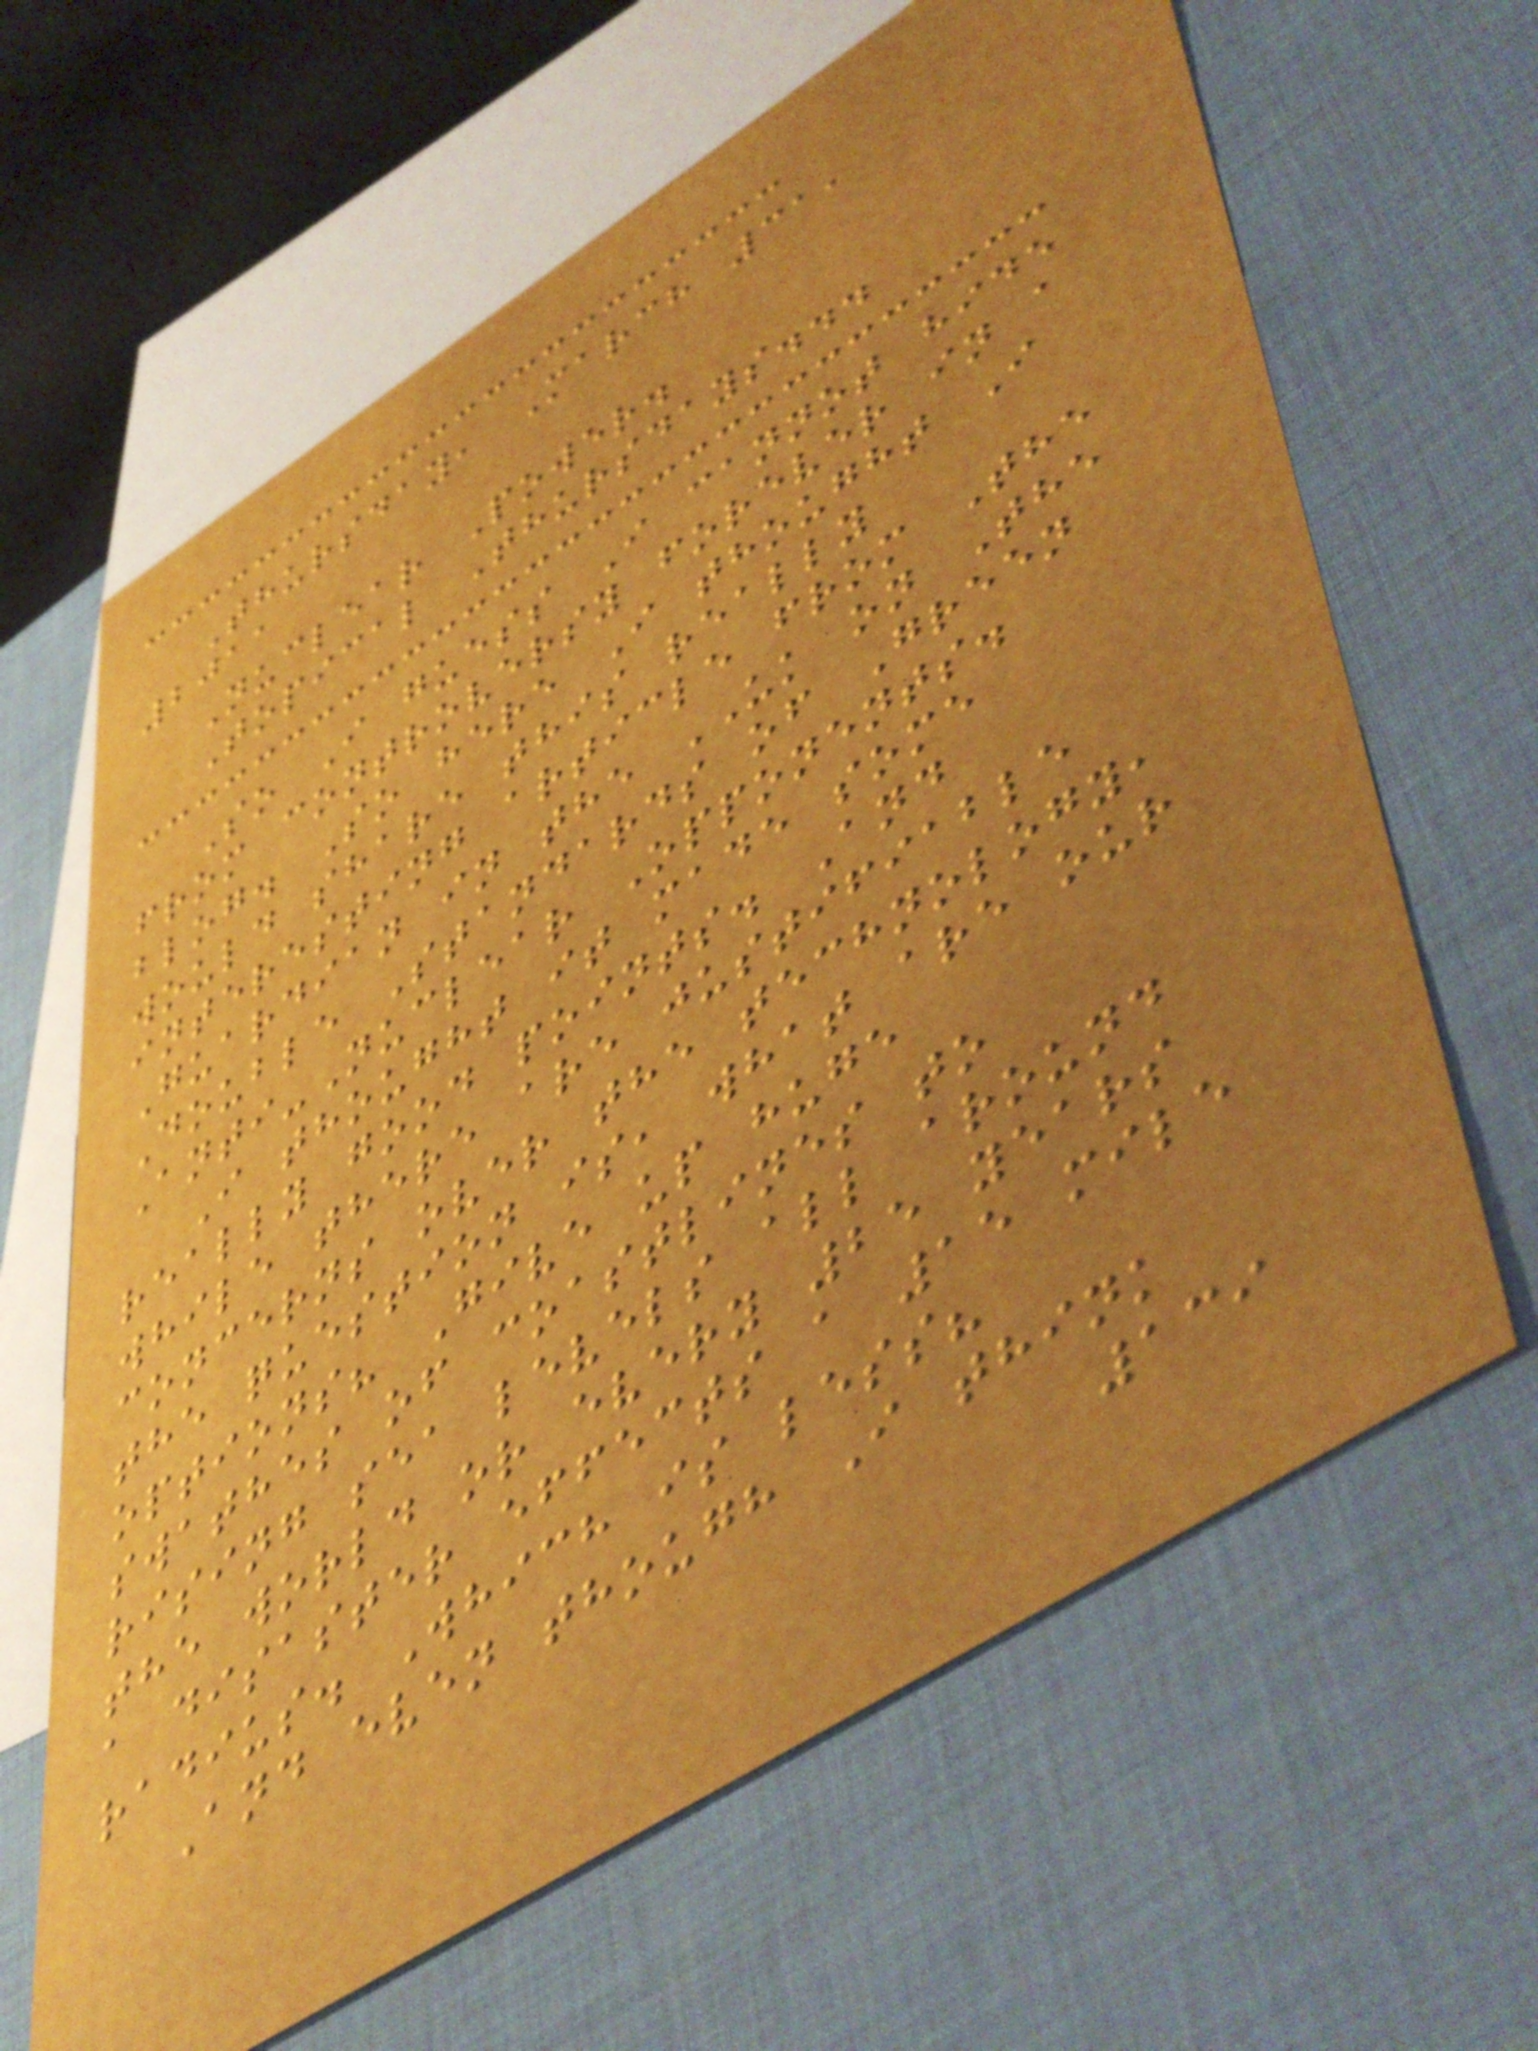Thursday, March 31,
2011
Nuclear Power.
Topical Thursdays...
So I guess I cannot hide
from controversy forever in a
blog. So here I thought I
would share this really
interesting article from The
Guardian in the UK on The
Double Standards of Green
Anti-Nuclear Opponents.
I thought it made some
really good points. And
while there are justifiable
concerns over the technology,
the question is, what are our
options? Give up huge
swathes of coastlines to
rising sea levels all around
the world or every 25 years
a disaster effects a 15 mile
radius. Which is less?
And even though I think
139
